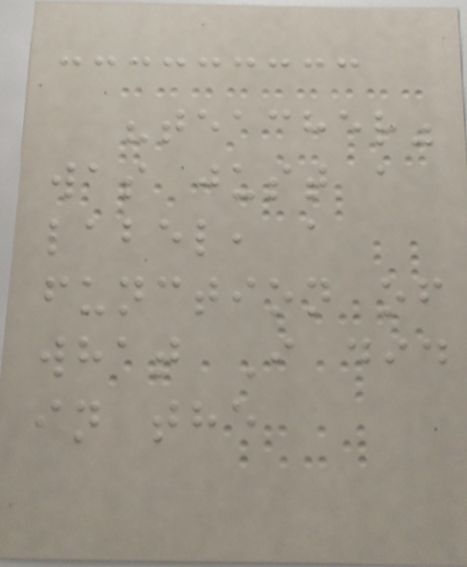"teacher"
was just a
label, a
function of
what I did
in the
